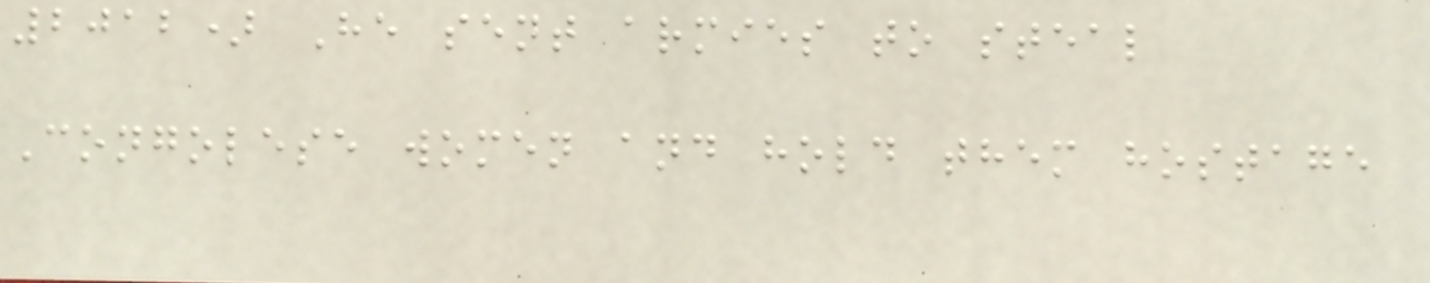2012) He sent armies to steal
Congolese women and hold them hostage
